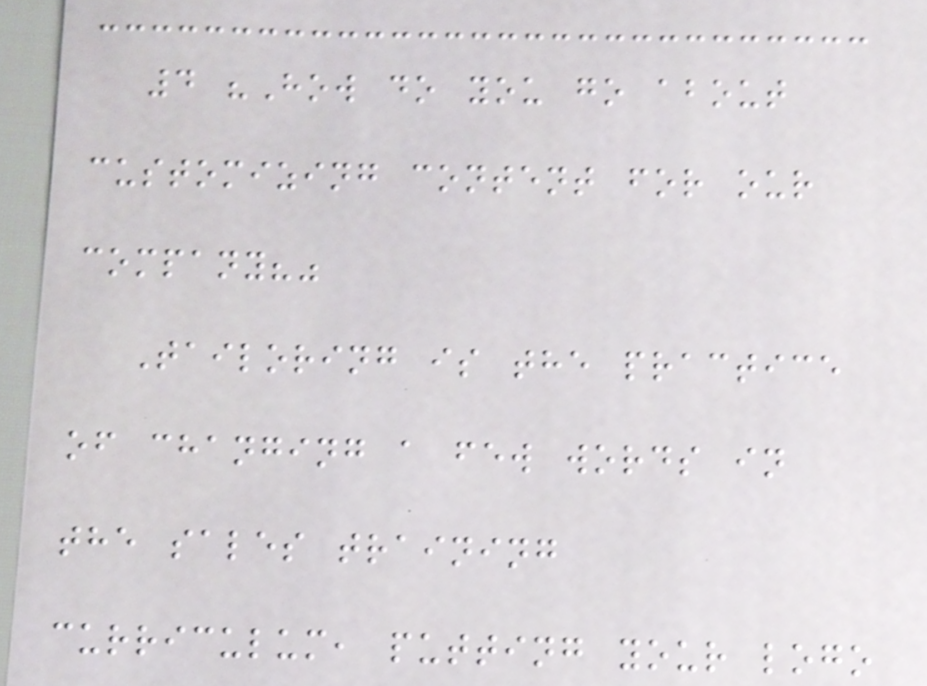4 "How do you go about
customizing content for our
company?"
Tailoring is the practice
of changing a few words in
the sales training
curriculum, putting your logo
